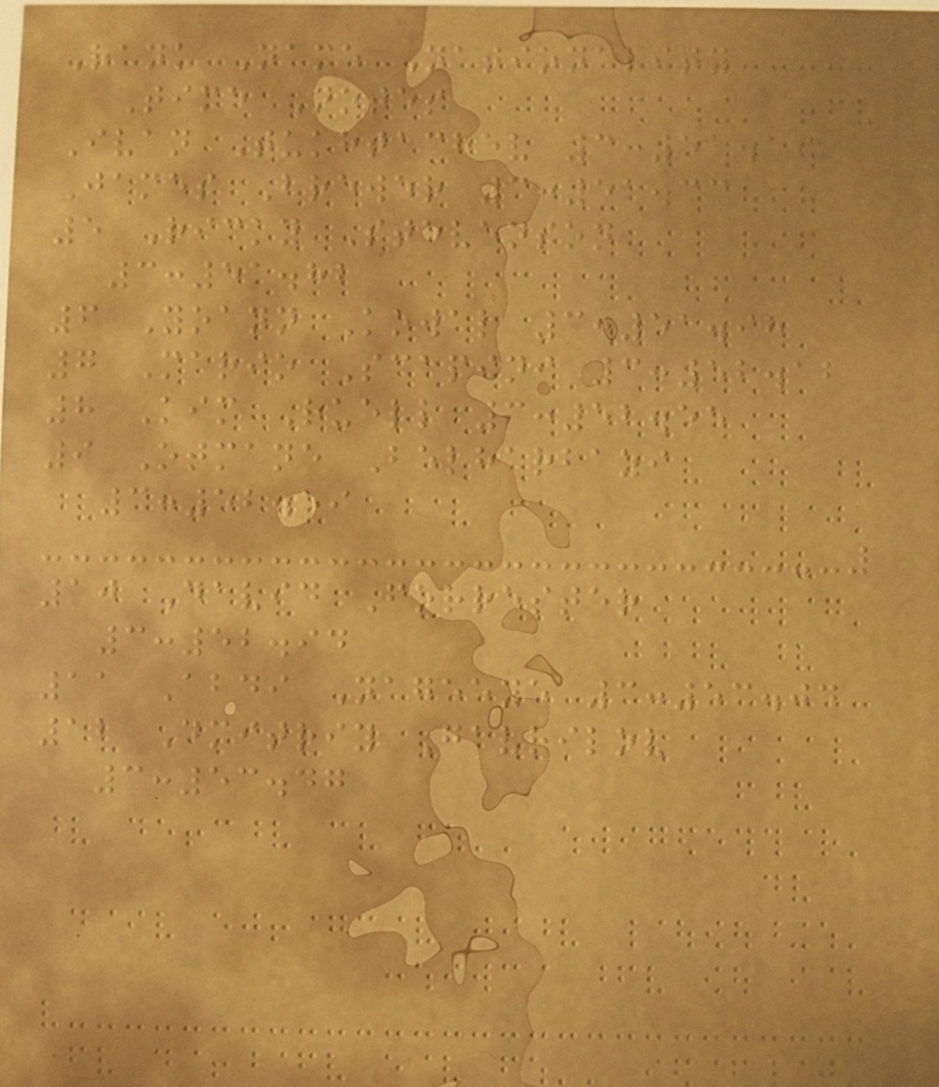Rank Name Nationality
Time Notes
Ivan Tukhtachev 3:51.19
James Brewer 3:51.33
5 Ricky Stevenson
3:51.82
6 Yoann Kowal 3:51.98
7 Mario Scapini 3:52.12
8 Kim Ruell 3:52.55
9 Otmane Belharbazi
3:52.59
10 David Forrester
3:52.94
11 Abdi Nageeye 3:53.04
12 Dmitriy Gavrilov
3:53.47
